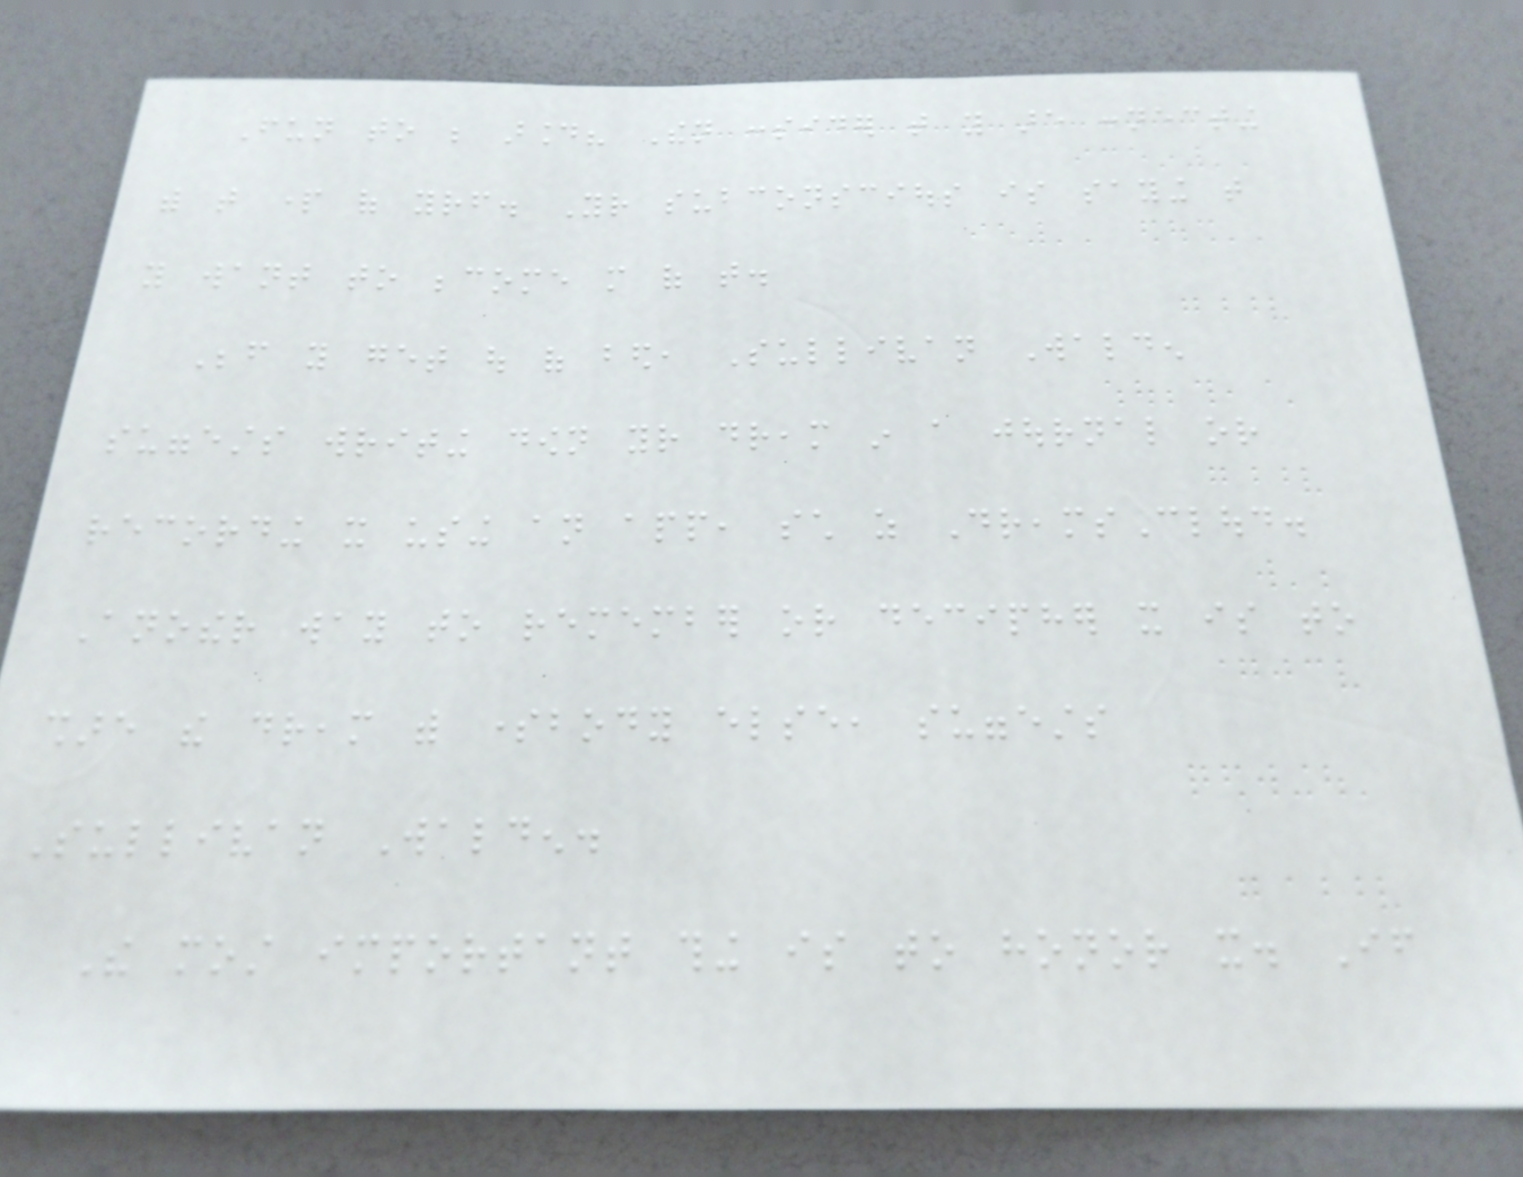Fun to be around? Then consider that you are connecting
with that part of yourself. Your subconscious is saying that
you want to become more of that.
Before you get out of bed, Sullivan Walden
suggests writing down your dream in a journal or
recording it using an app, such as DreamsCloud.
Another way to remember or decipher it is to
share the dream with somebody else, suggests
Sullivan Walden.
The most important thing is to honor it. If
